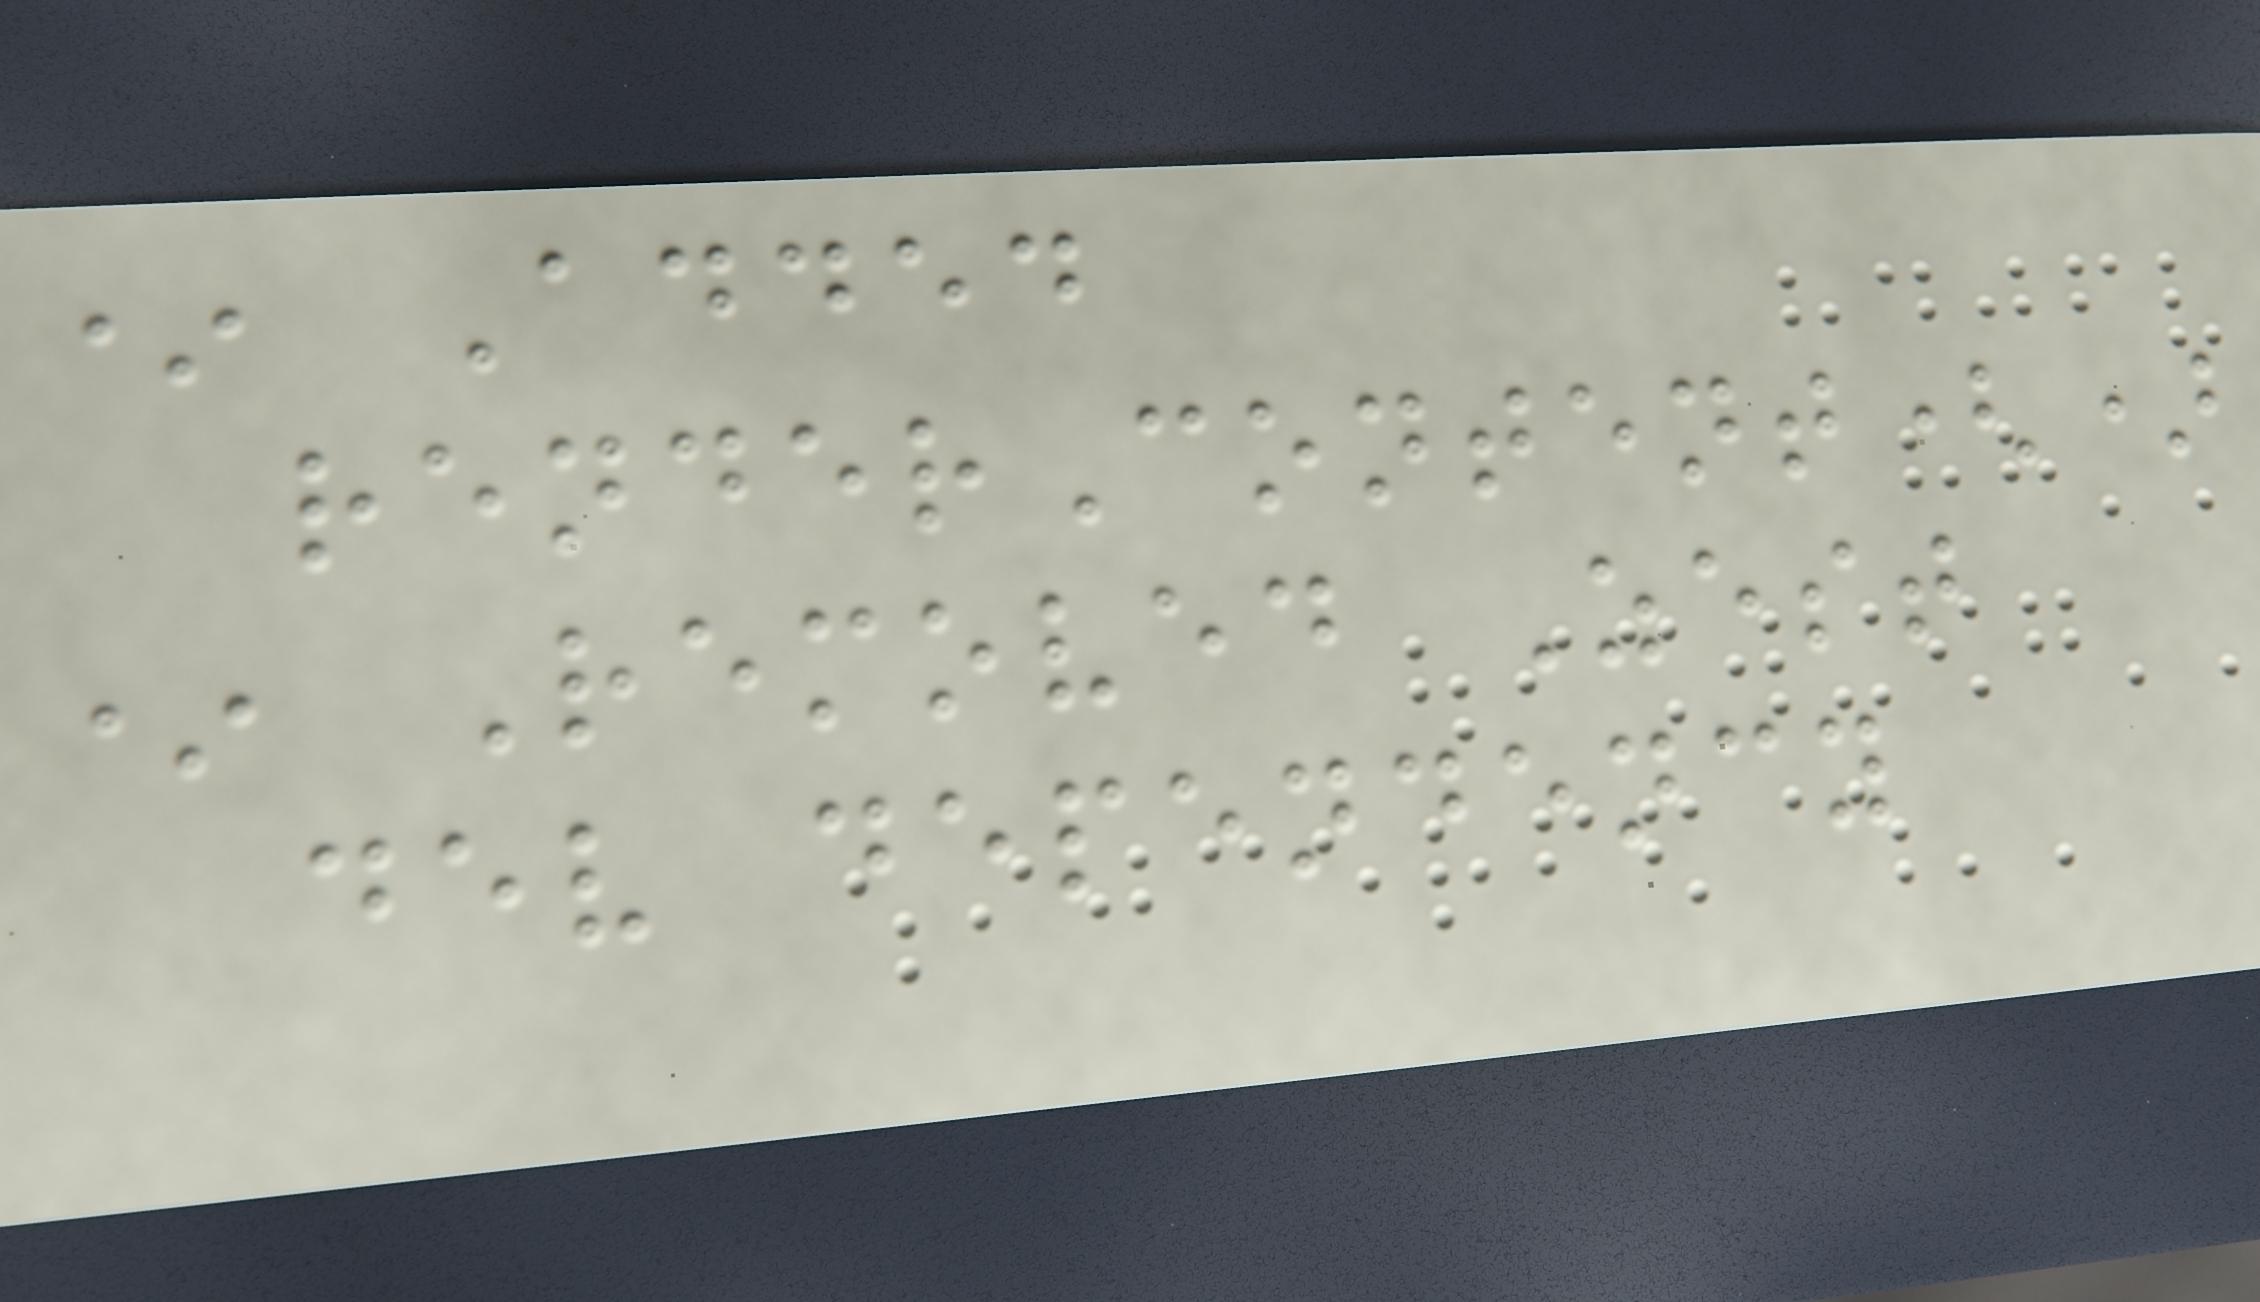* Added
renderContent()
* Removed Zest
dev dependency
